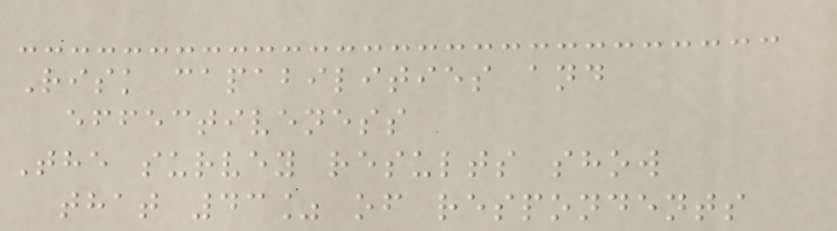Risk capabilities and
effectiveness
The survey results show
that 43% of respondents
